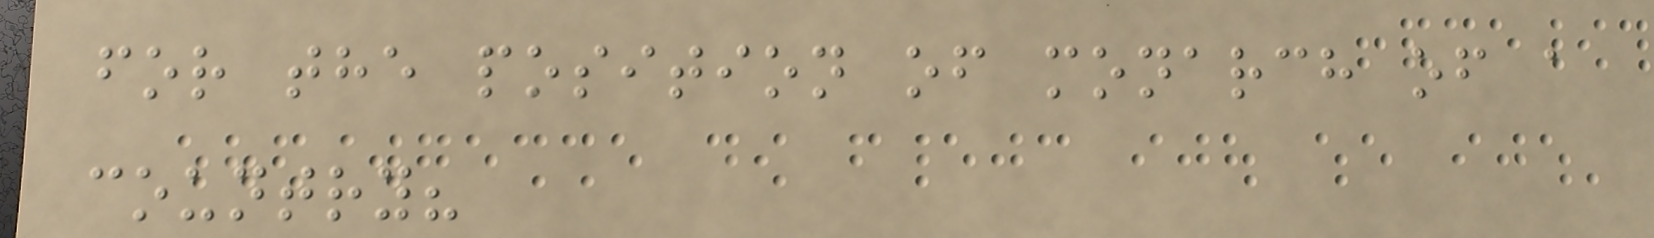for the position of monarch of a
country?
